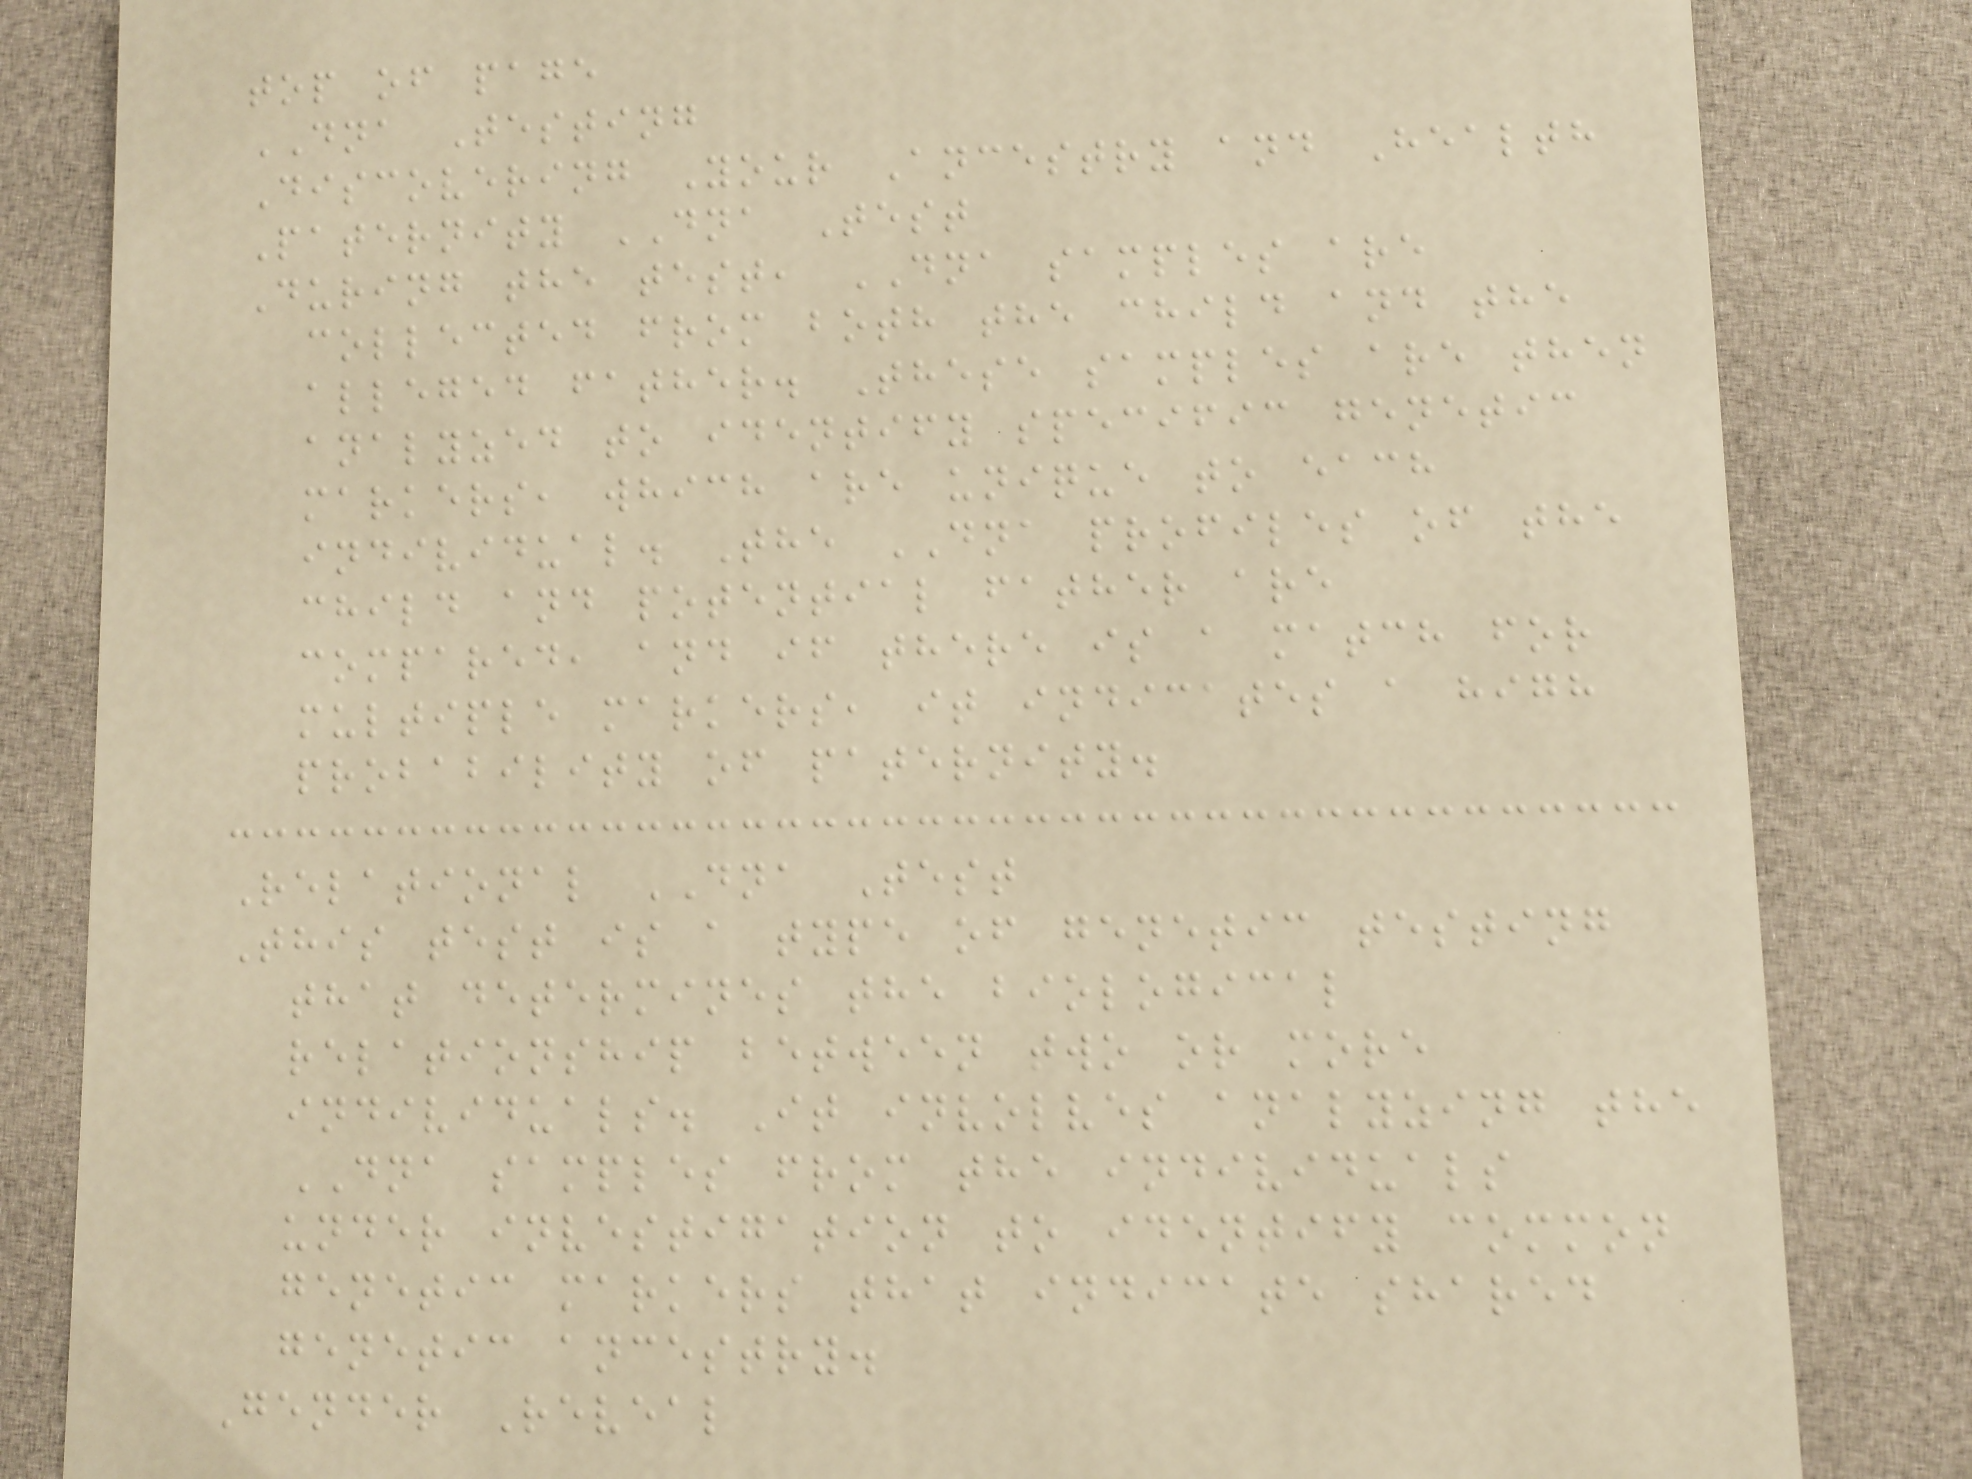top of page
DNA Testing
Discovering Your Ancestry and Health
Paternity DNA Test
During the test, DNA samples are
collected from both the child and the
alleged father. These samples are then
analyzed to identify specific genetic
markers, which are unique to each
individual. The DNA profiles of the
child and potential father are
compared, and if there is a match for
multiple markers, it indicates a high
probability of paternity.
Relational DNA Test
This test is a type of genetic testing
that determines the biological
relationship between two or more
individuals. It involves analyzing the
DNA samples from the individuals
under investigation to identify common
genetic markers that indicate shared
genetic ancestry.
Gender Reveal
